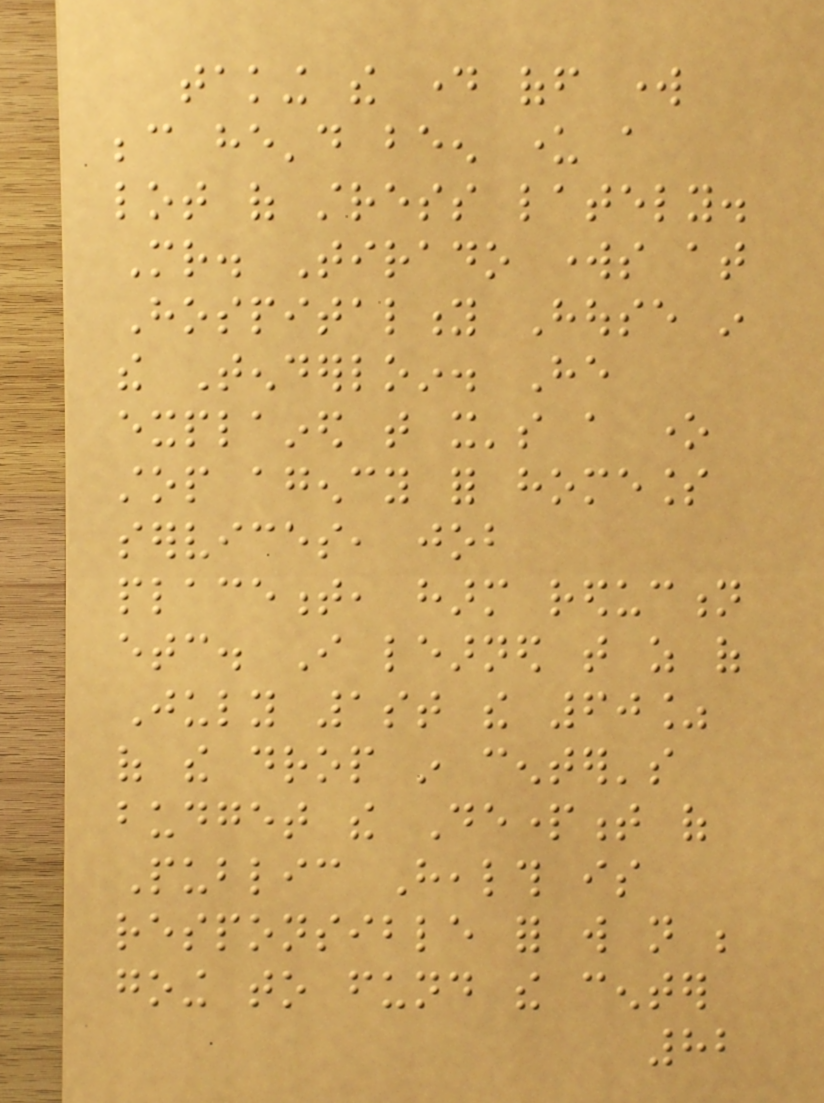taking the day off work
because he'd been under a
lot of stress lately.
Mr. Tirado works at
Hospitality House in
the Tenderloin. He
explained that it's a one
stop agency for homeless
services, job
placement, harm reduction
etc. I learned that as of
July 1st the 60%
of the drop in center's
budget the Department of
Public Health is
responsible for will not be
going to fund the center
82
